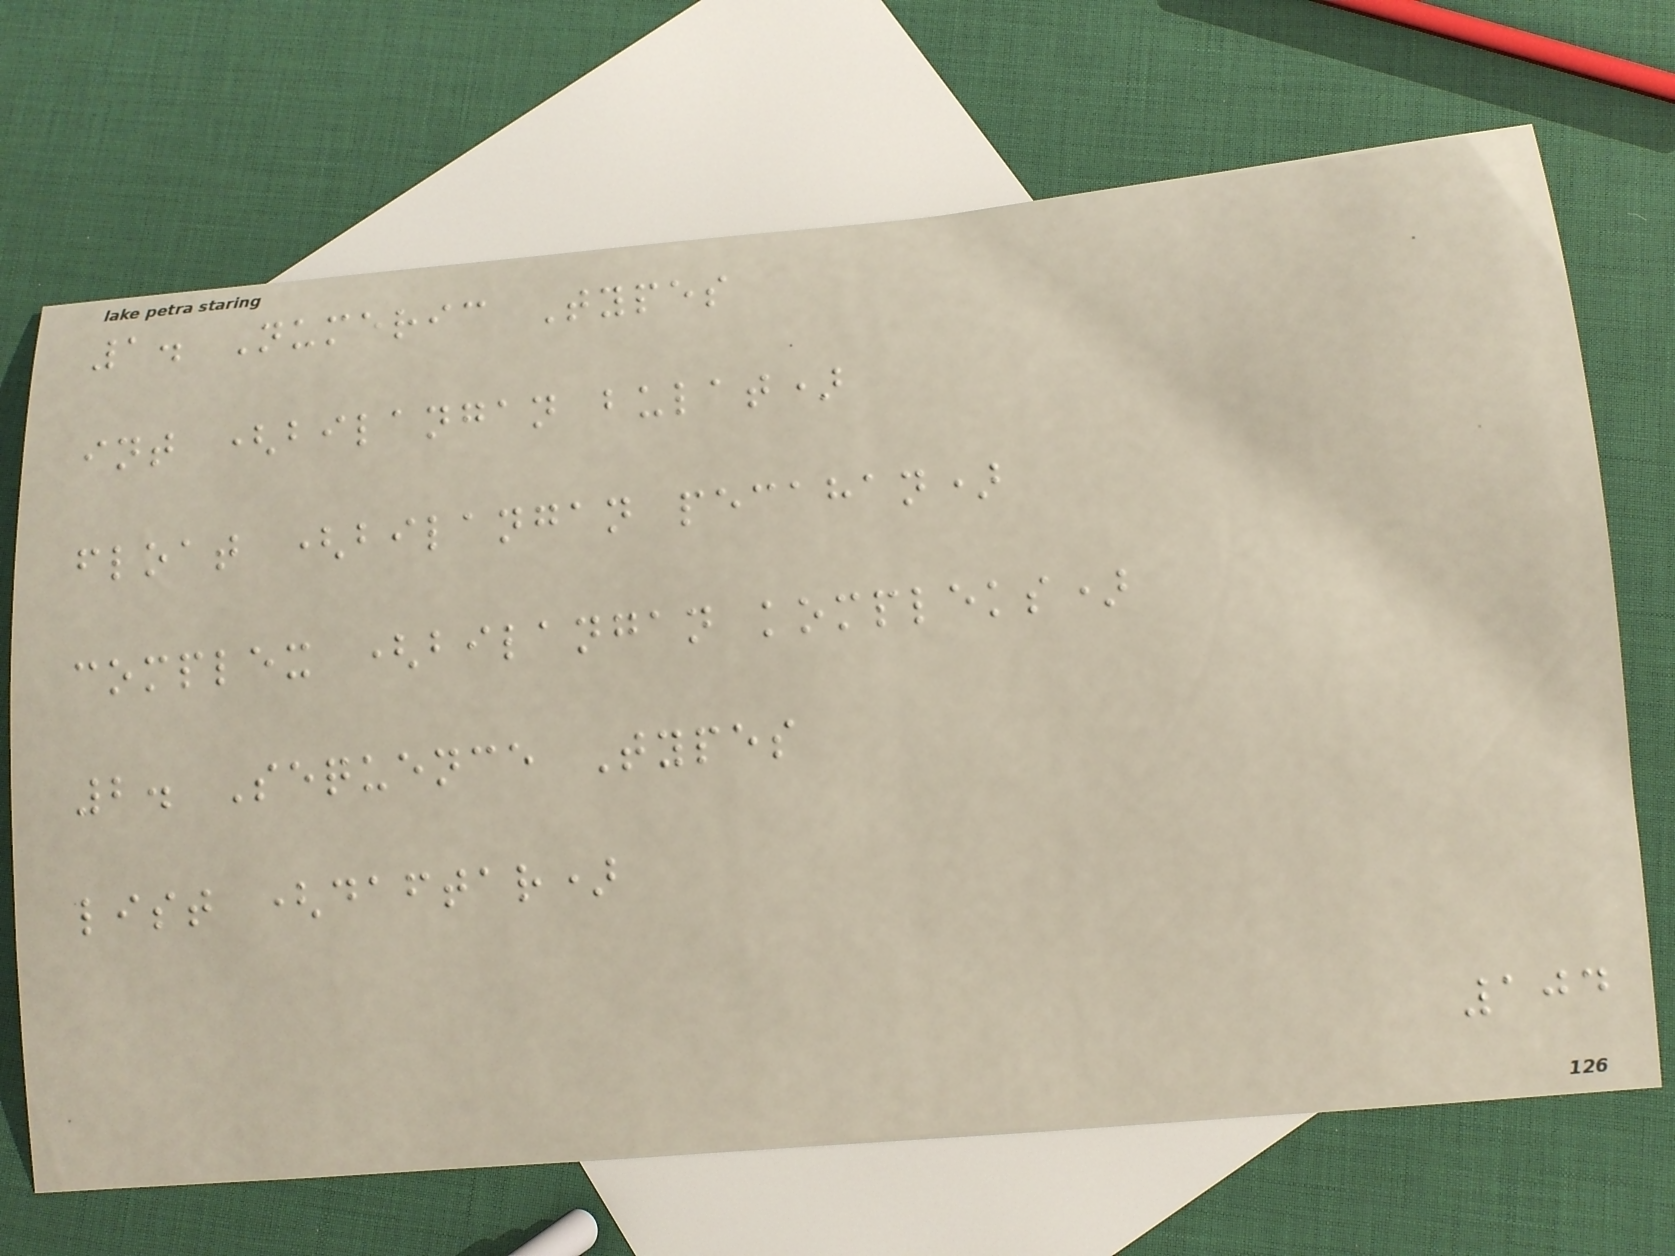1. Numeric Types
int (bilangan bulat)
float (bilangan pecahan)
complex (bilangan kompleks)
2. Sequence Types
list (daftar)
104
